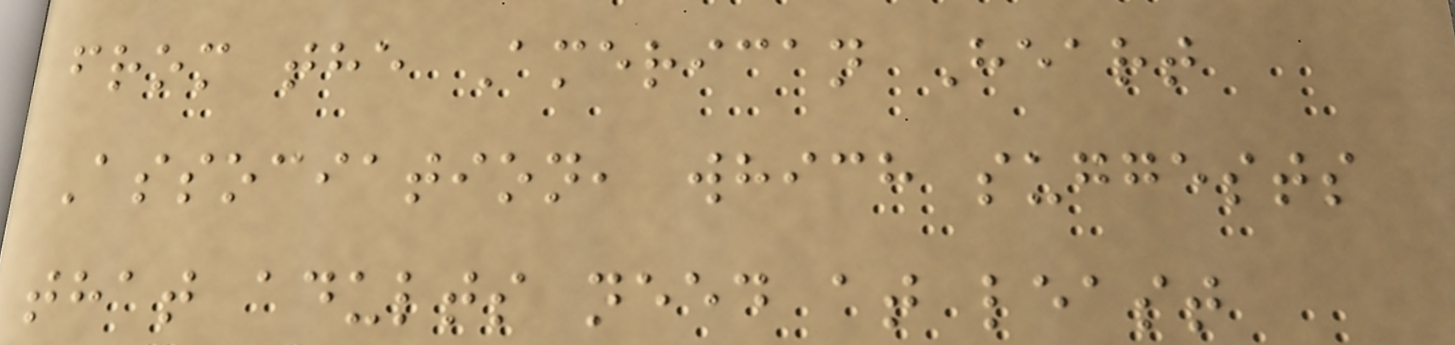from the American Heart
Association, which suggests
that adults need at least
